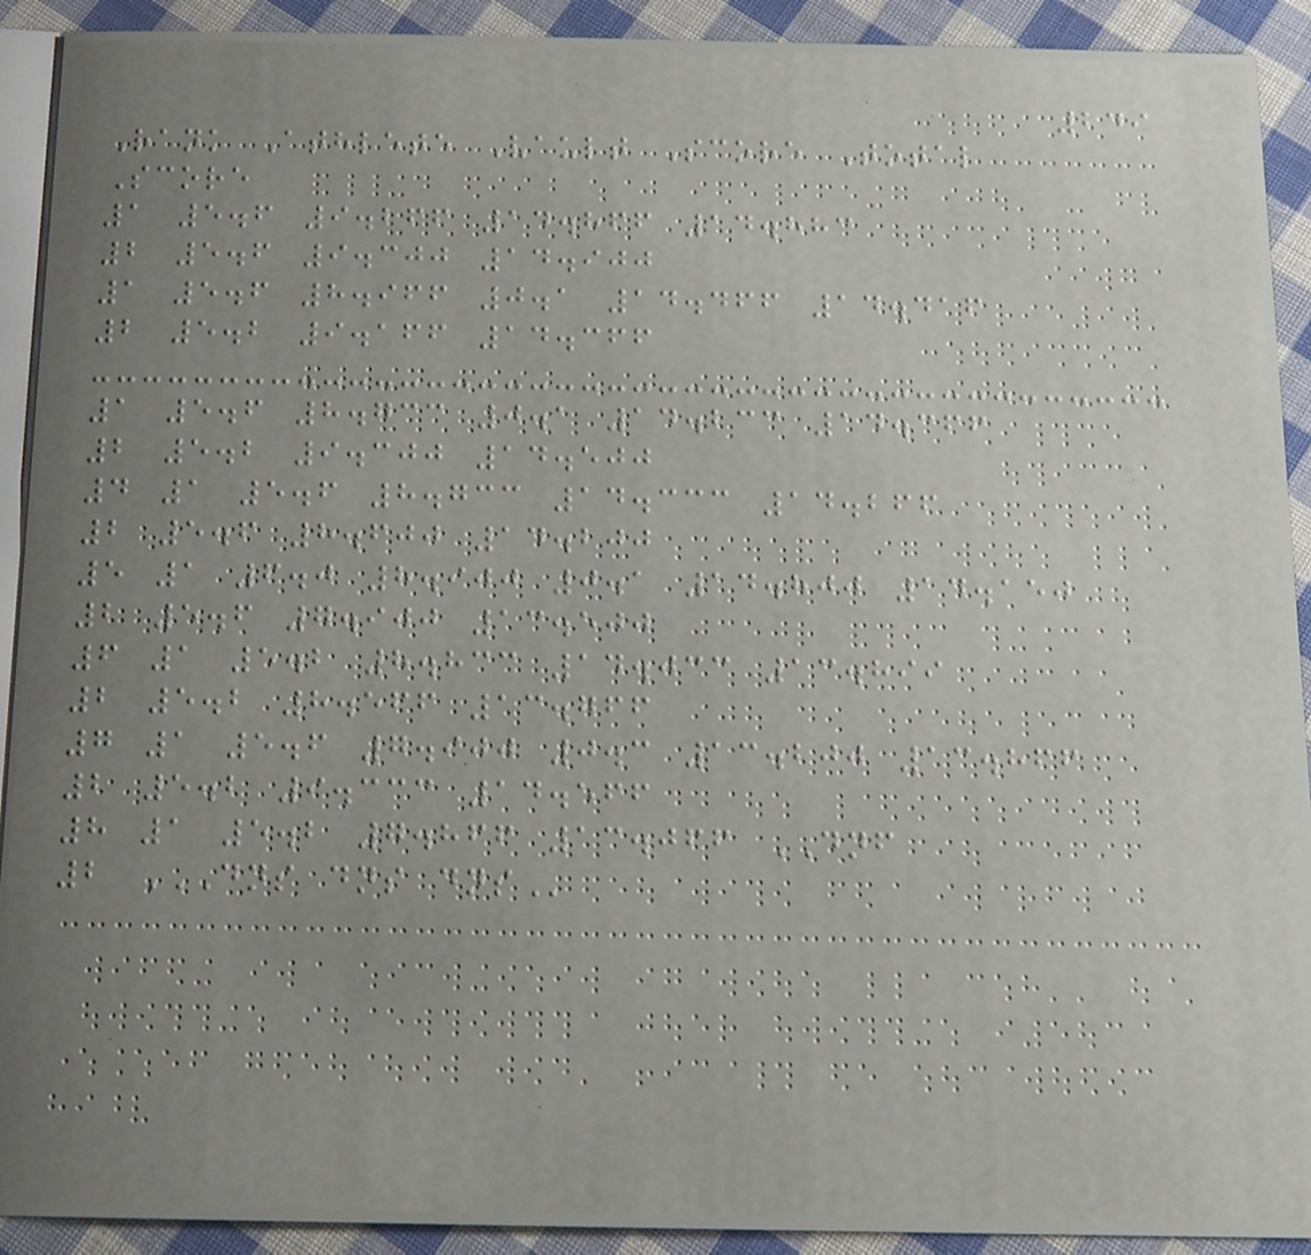249
Rank Athlete Vault Score Total
Score
1 5.6 9.266 14.866 14.883
2 5.6 9.300 14.900
1 5.6 8.966 0.1 14.466 14.416
2 5.2 9.166 14.366
1 5.6 8.733 0.1 14.233 14.366
2 5.2 9.300 14.500
4 1 5.6 8.733 14.333 14.266
2 5.6 8.600 14.200
5 1 6.0 8.900 0.1 14.800 14.150
2 5.6 7.900 13.500
6 1 5.2 8.833 14.033 13.899
2 5.2 8.566 13.766
7 1 5.6 7.900 0.3 13.200 13.866
2 5.2 9.333 14.566
8 1 5.2 7.866 13.066 DNF
2 DNS DNS DNS
